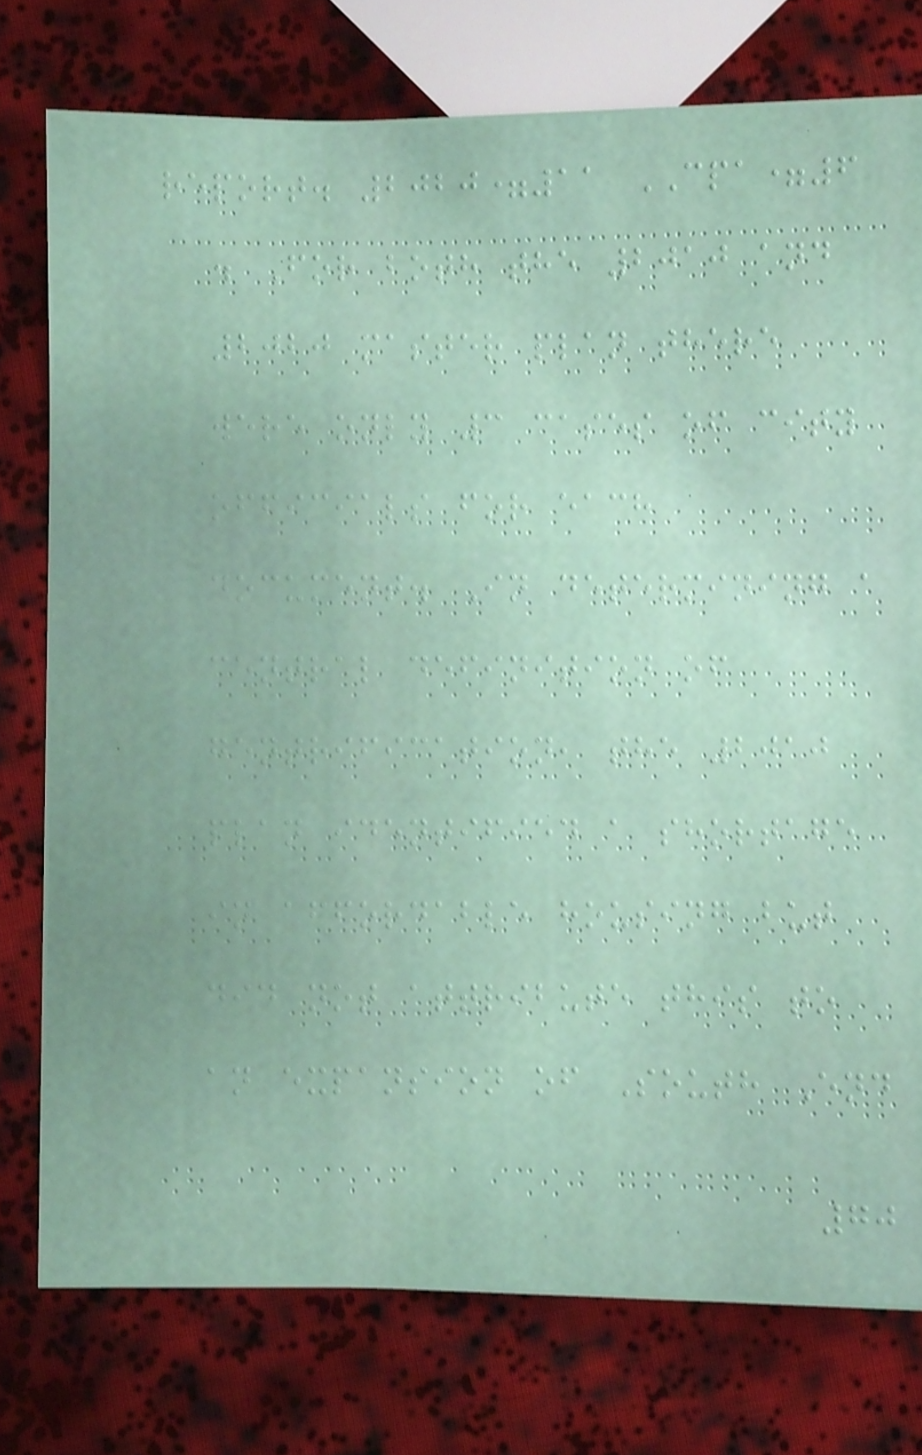report. 2020=11 CPA=6
. For both the 2010 and
2020 master plan there
were only 3 cases of city
officials for each
document. In determining a
central definition of
gentrification, the 2010
plan identified a shortage
in affordable housing but
did not attribute this to
an expansion of South End
70
